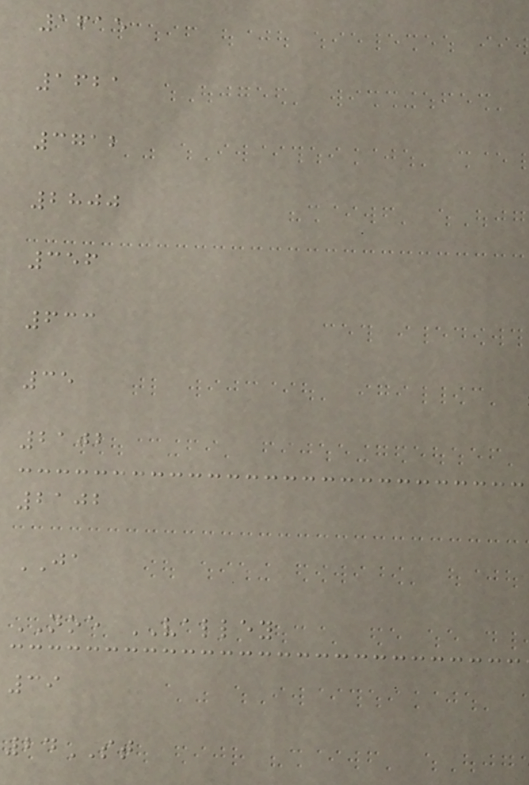1615
1621
3712
2800
356
633
35
2102
2102
JA
NOE VALLEY
39
24ST
